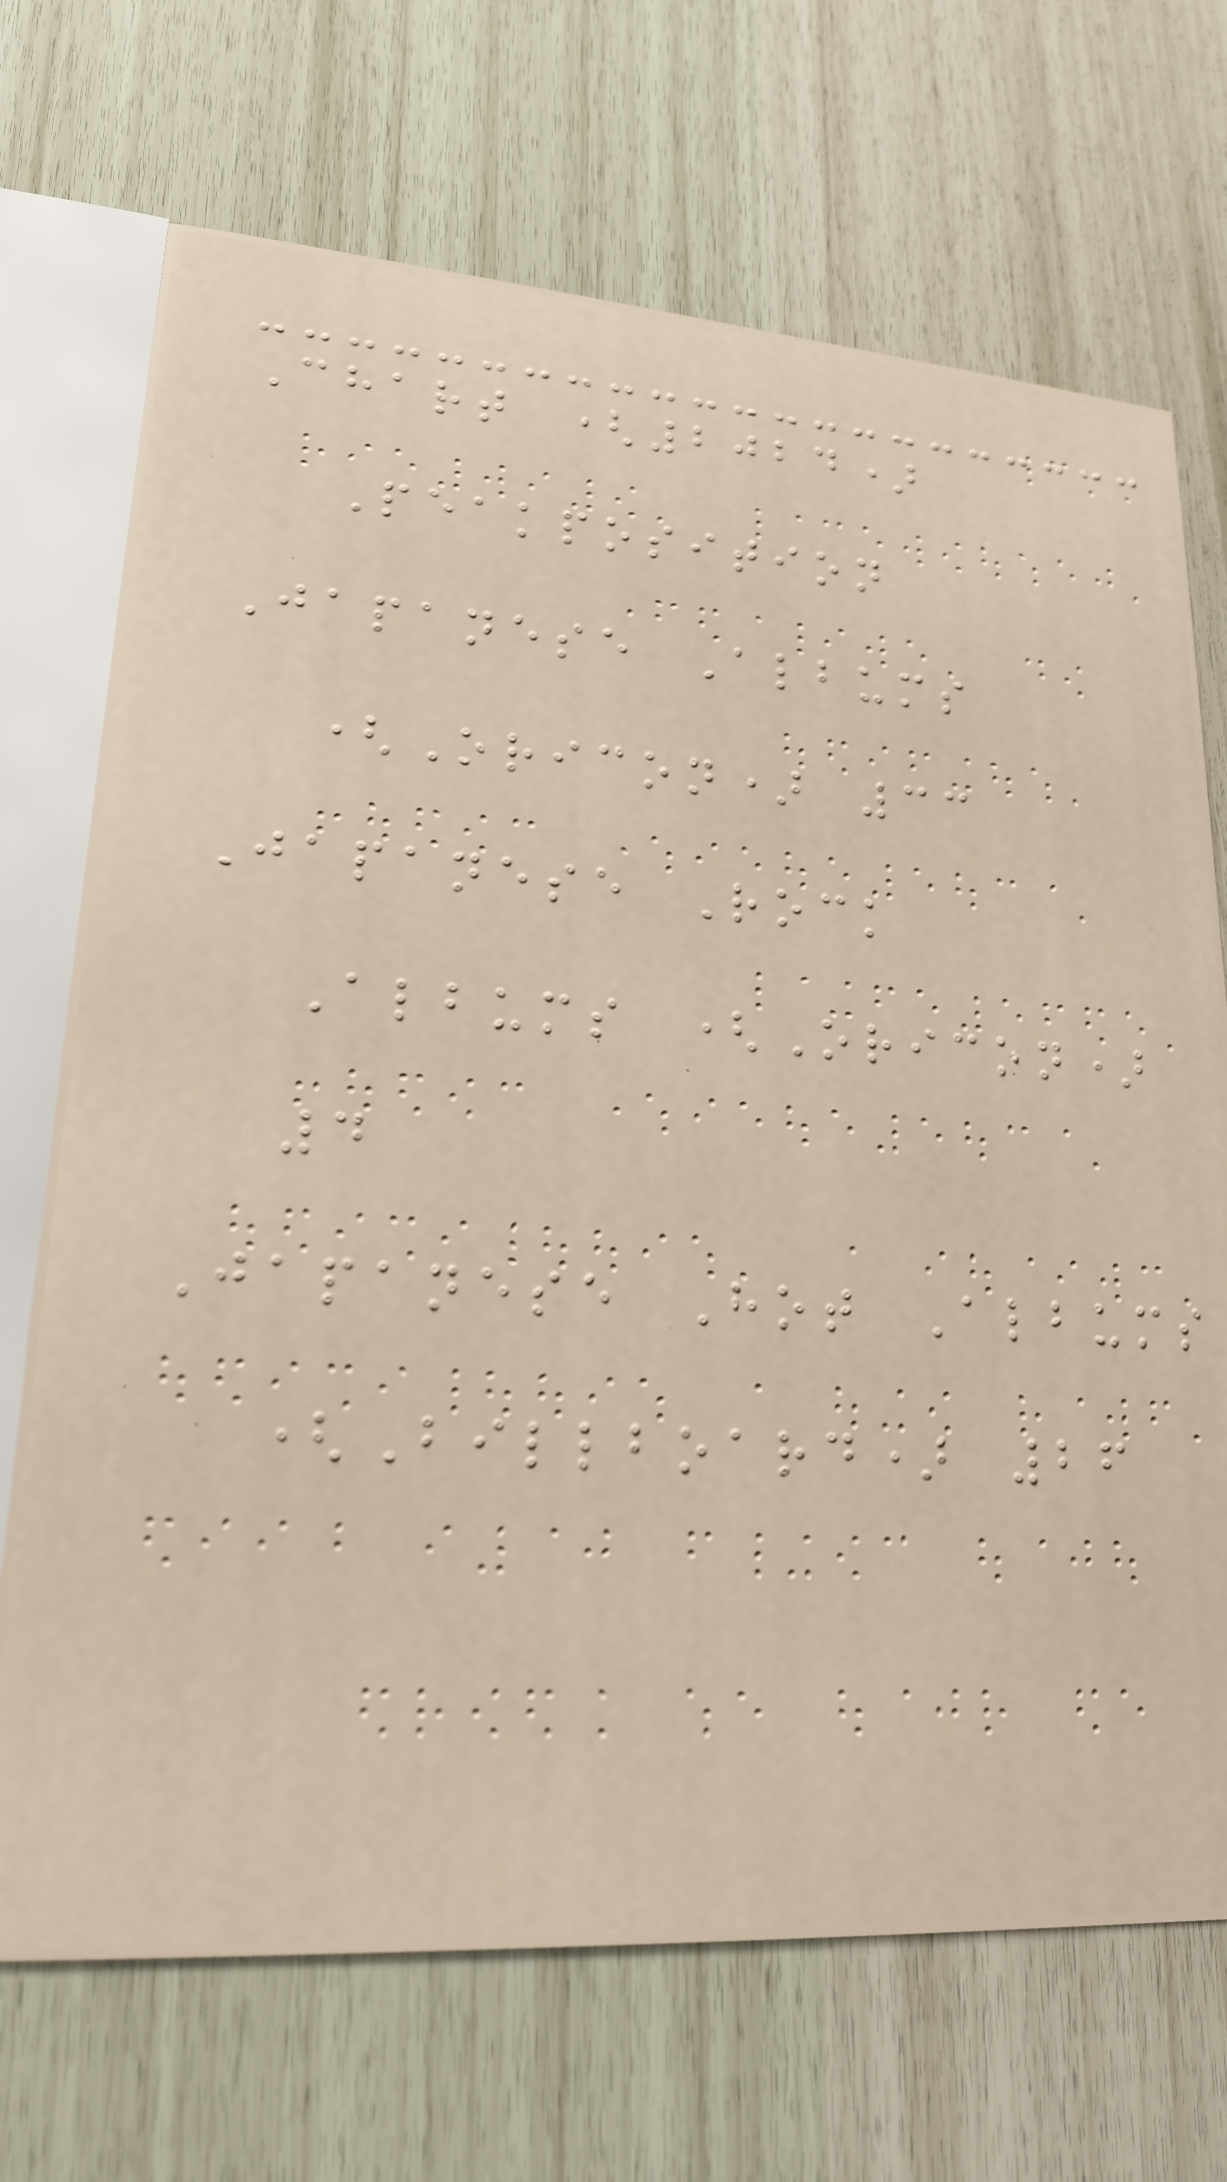Chart (2024)
Peakposition
Japanese Albums
(Oricon) 33
Japanese Rock
Albums (Oricon)
4
Japanese Hot Albums
(Billboard) 26
